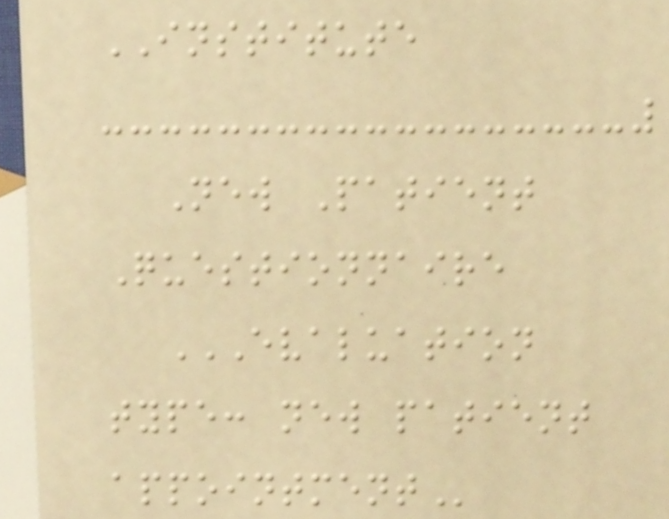INSTITUTE
New Patient
Questionnaire
EVALUATION
TYPE: NEW PATIENT
APPOINTMENT
